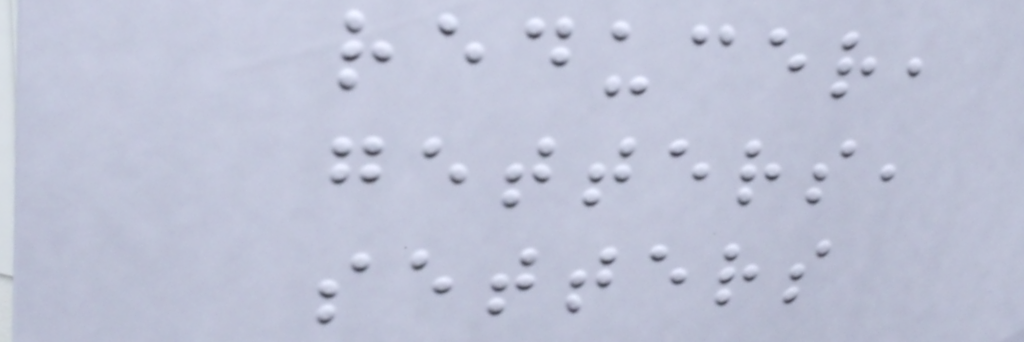reducer,
getters,
setters
